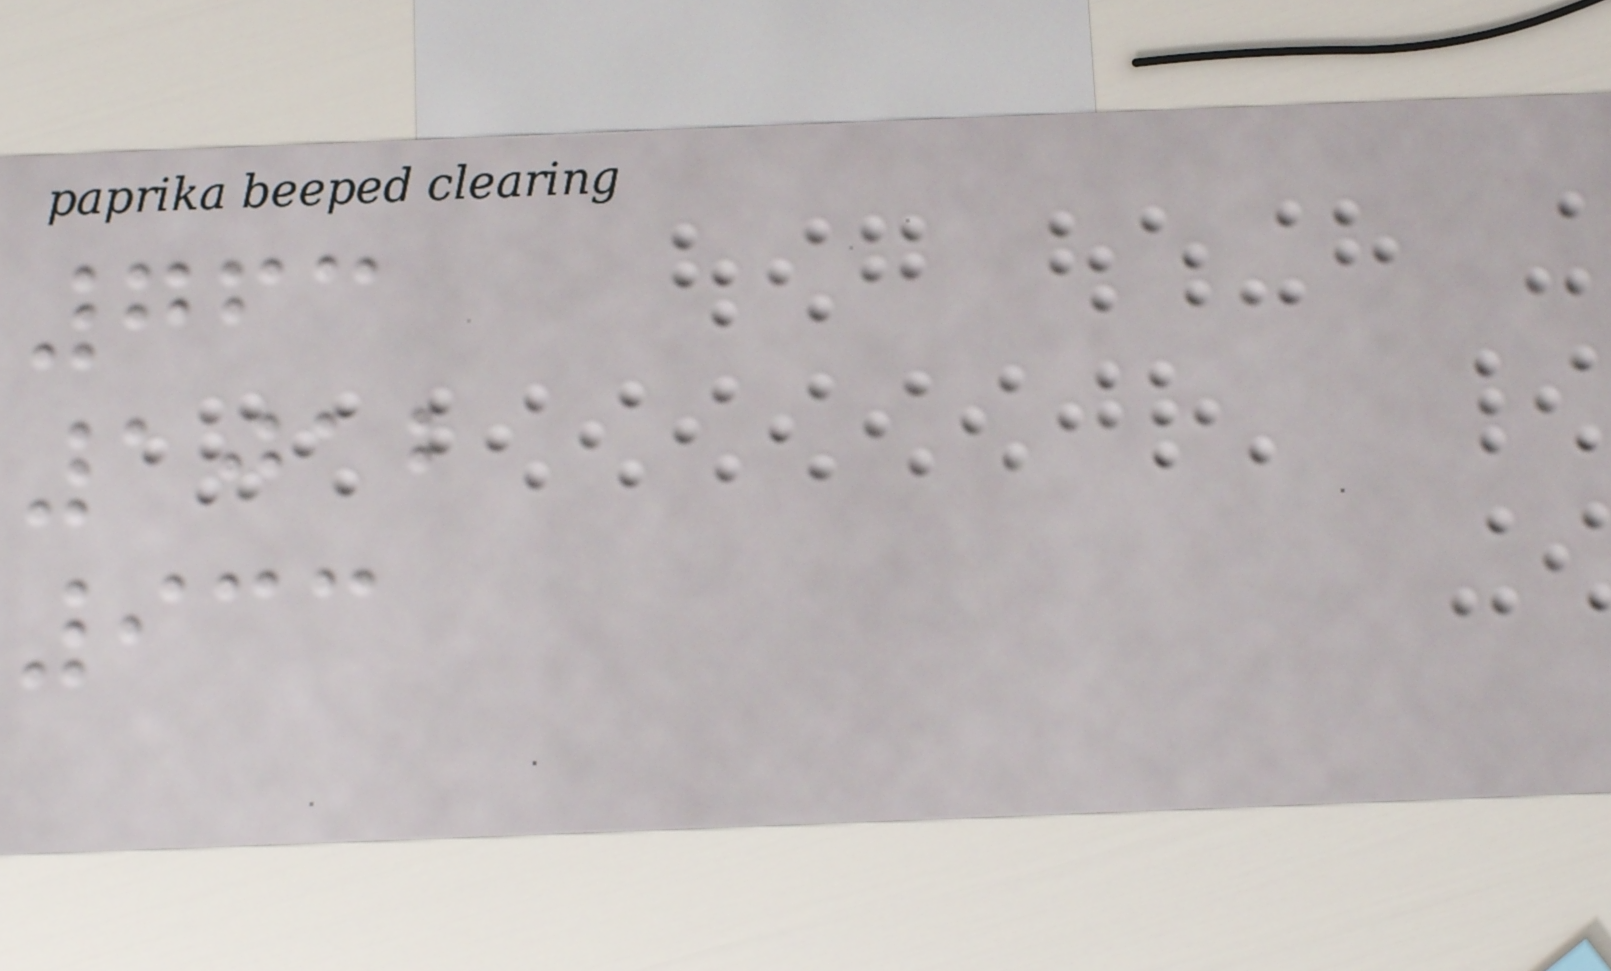763
1012
933
